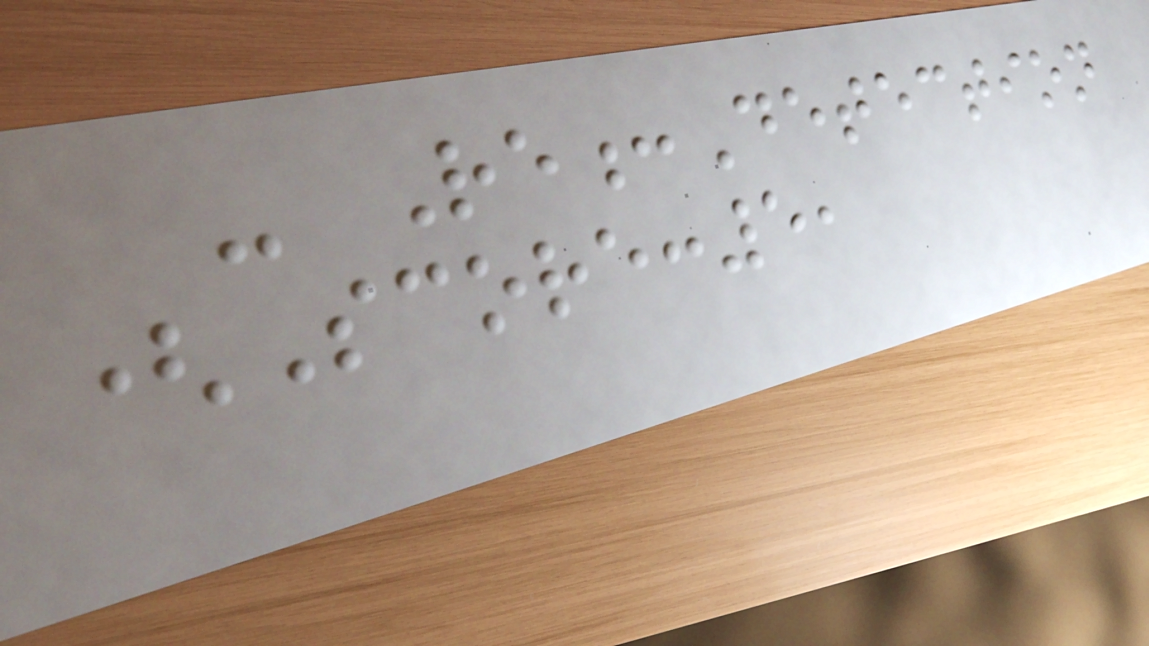- Re:Detection
(Score:5,
